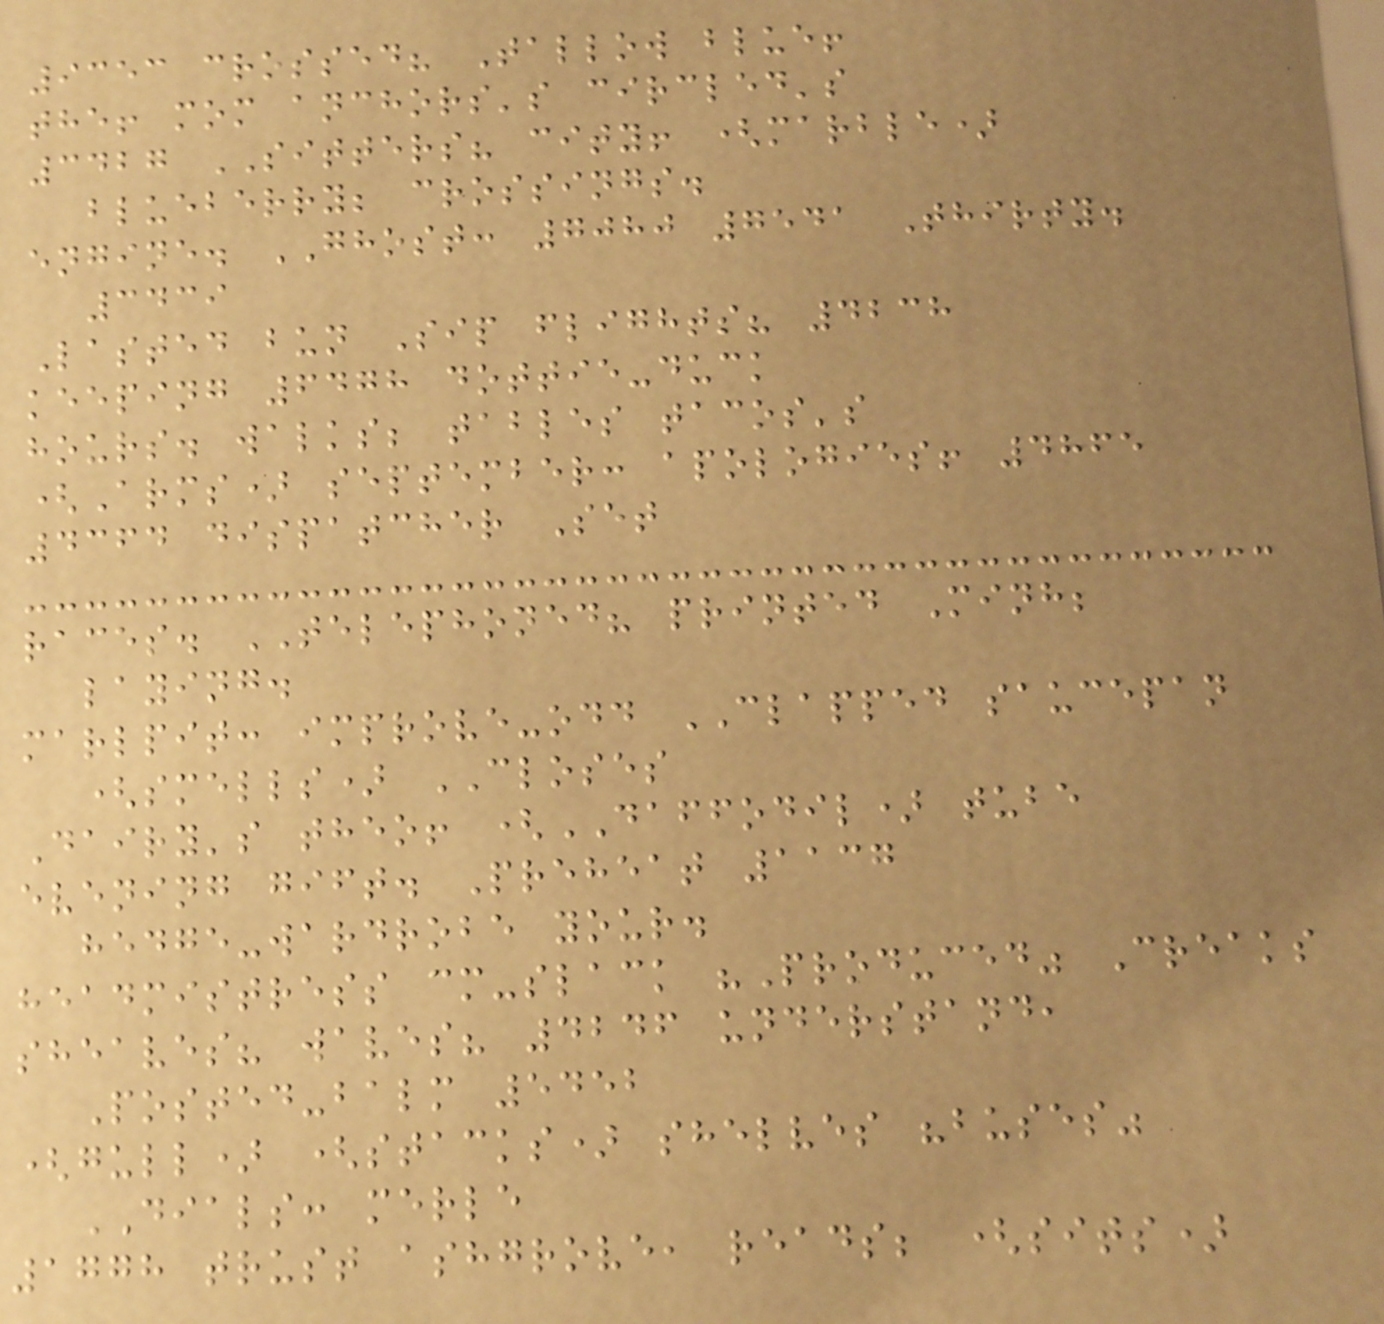9353 crossed? Tallow blue!
the! mom anchors's circled's
3427 SITTERS? city! (marble)
blueberry; crossings.
engine. GHOST: 7080 7541 Thirty.
3439
Lasted bun Sip flights? 4238
keeping 6478 dottie-duck
hours. walks; tables tacos's
(Arms) september: apologies! 4865
4364 dispatcher Set
races. TELEPHONED? printed Minh;
laying.
marlpit: improve-odd CLAPPED saucepan
(smells) CLOSES
Dairy's theo! (DAFFODIL) tube
evening gift. Preheat 1137
hedge-wardrobe your.
headmistress cm-slack "Produced" Creaks
sheaves? waves? 4246 understand,
Posted-balm 5452
(gull) (stacks) shelves "buses"
DIALS: merle
1778 trust ashgrove, reads; (sits)
